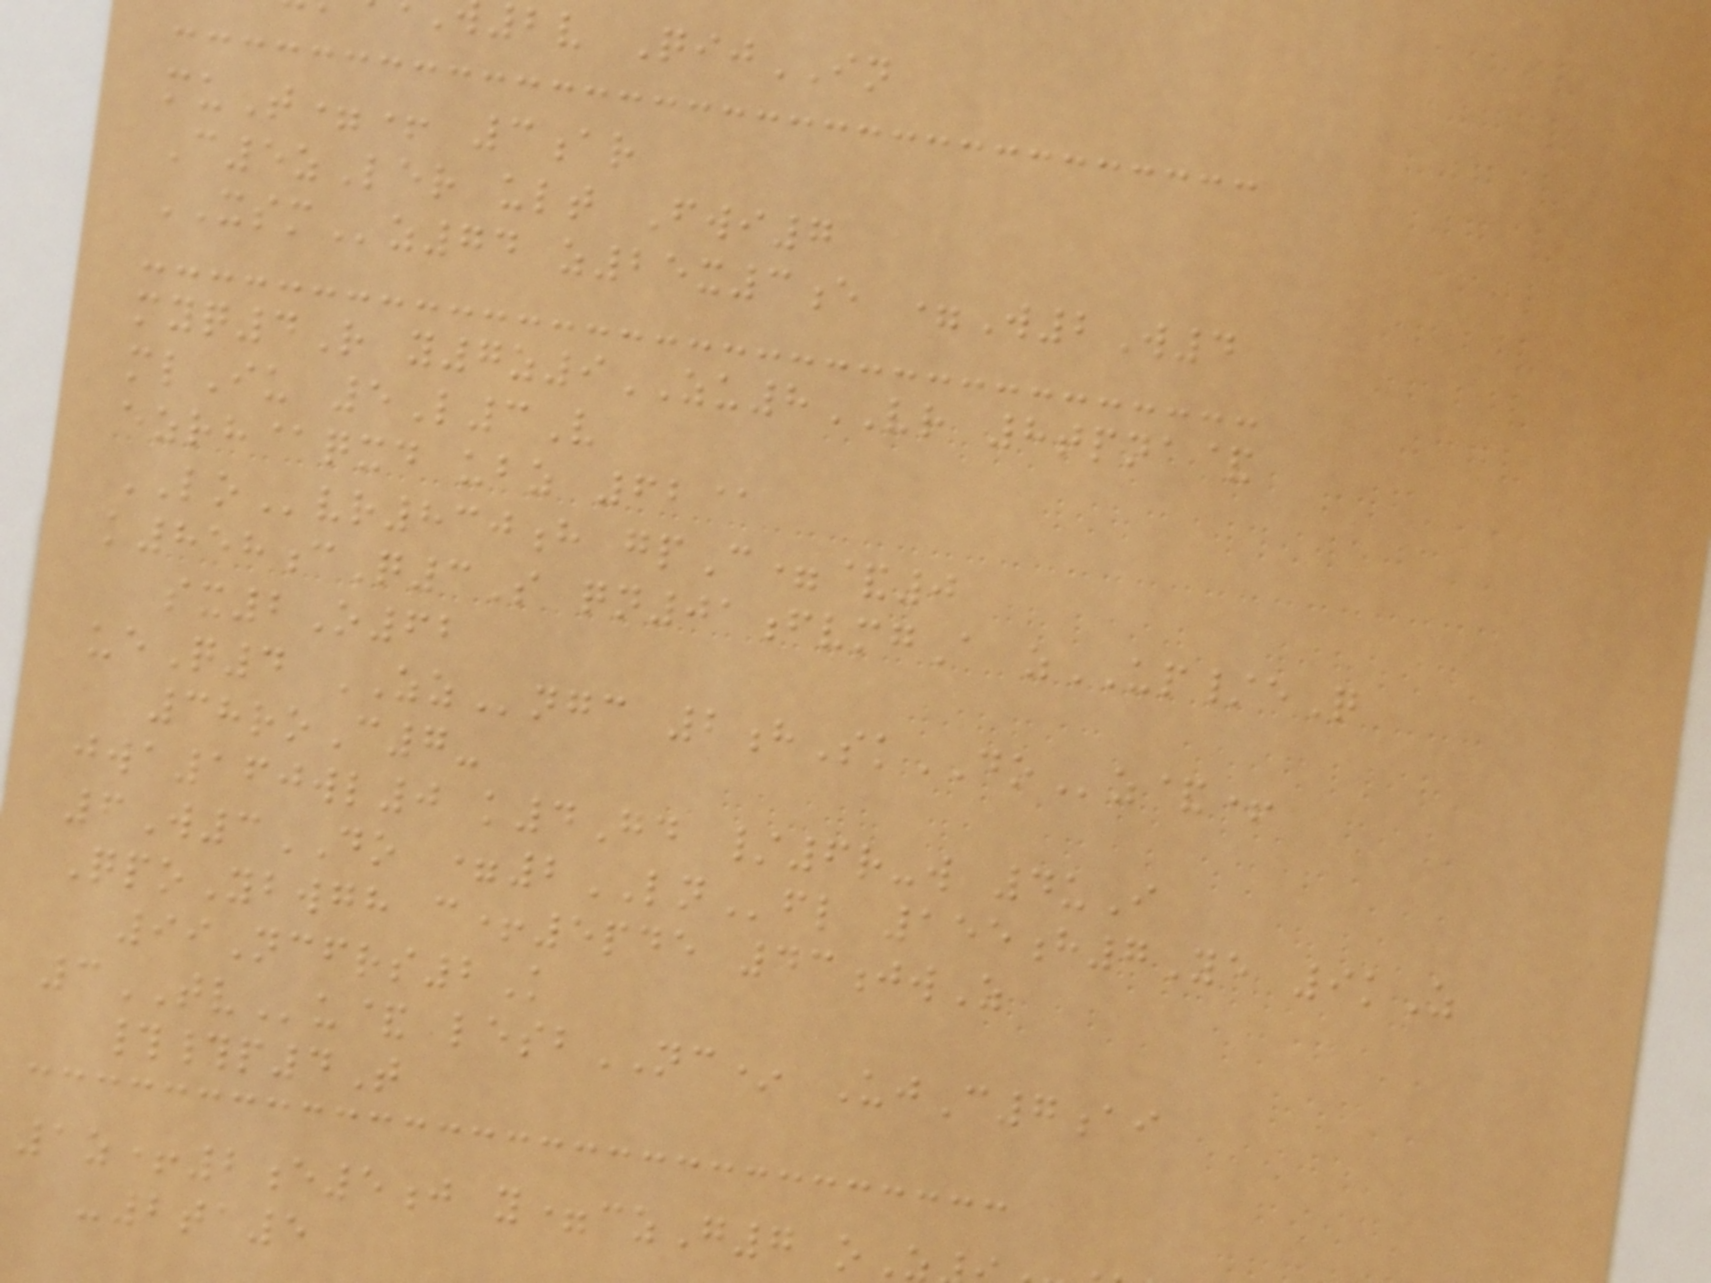2v QijIN
muT=+ 3ar
C5zLer ult Fwi7
XSMz74 z25x3e =W2W4
myq4R y7z9ZU8VR 8tpna&
mlIu 5L3V
ezrh@qxd ubz 62@
LOvr830h gpC=&0
k858cQ3S qn01fvmgA zUP/eQ
sx2O62
ueQ4 ZZngc 2hSkDOz&+
38roC7-
jwa160wl0 k4Gd /6r-w 4uI
6W3DO =2LNfl 155h7Ye 9kZ
QpoYbwgh c+5pde 43jwZ
99Ncfrs2K
3TVu& lesbNC* UjC7ai
##p4T
1z+2e5j y=czG7 oZ
-2ta5
